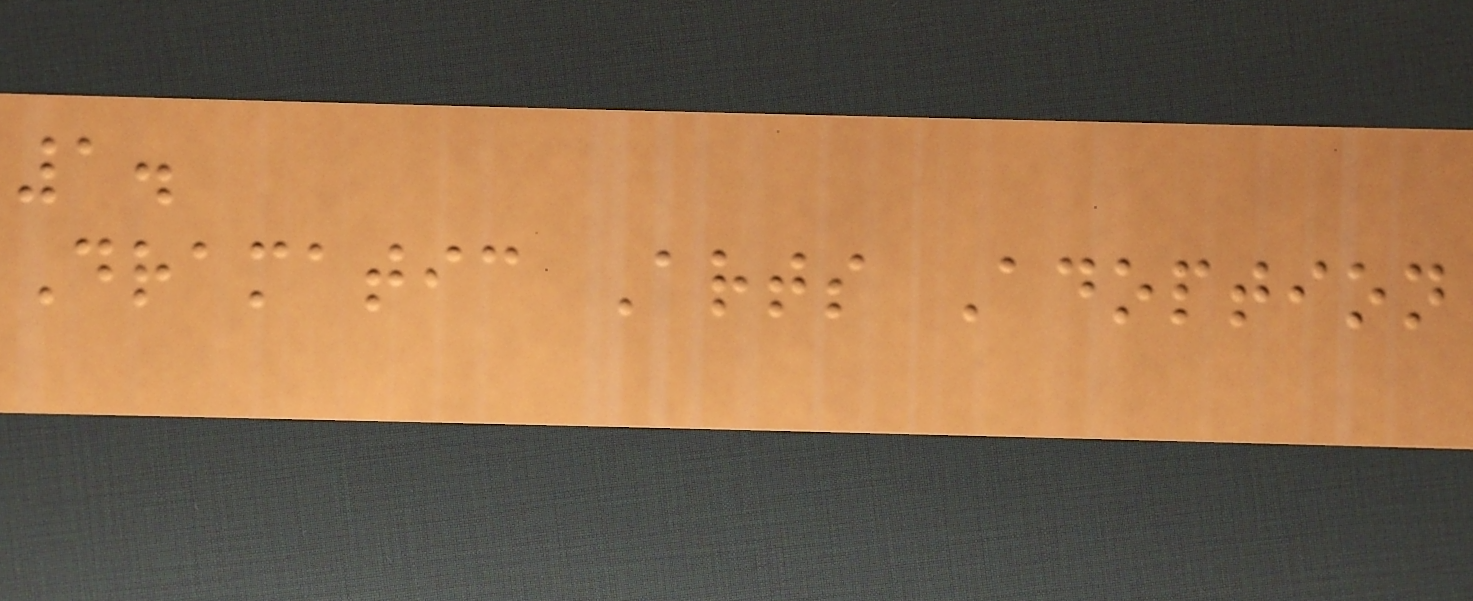1.
Dramatic Arts Adoption
